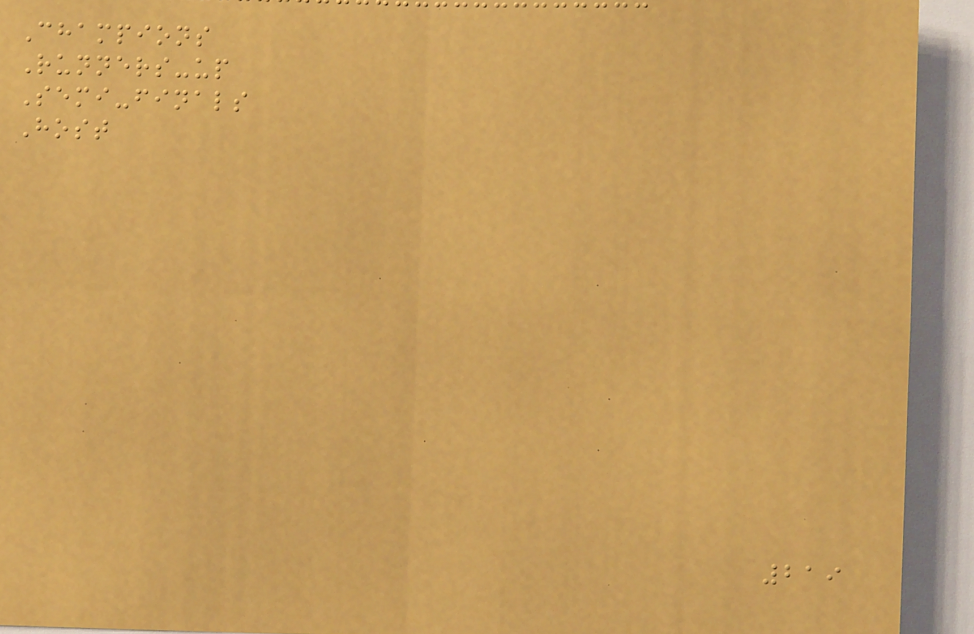Champions
Runners-up
Semi-finals
Host
219
